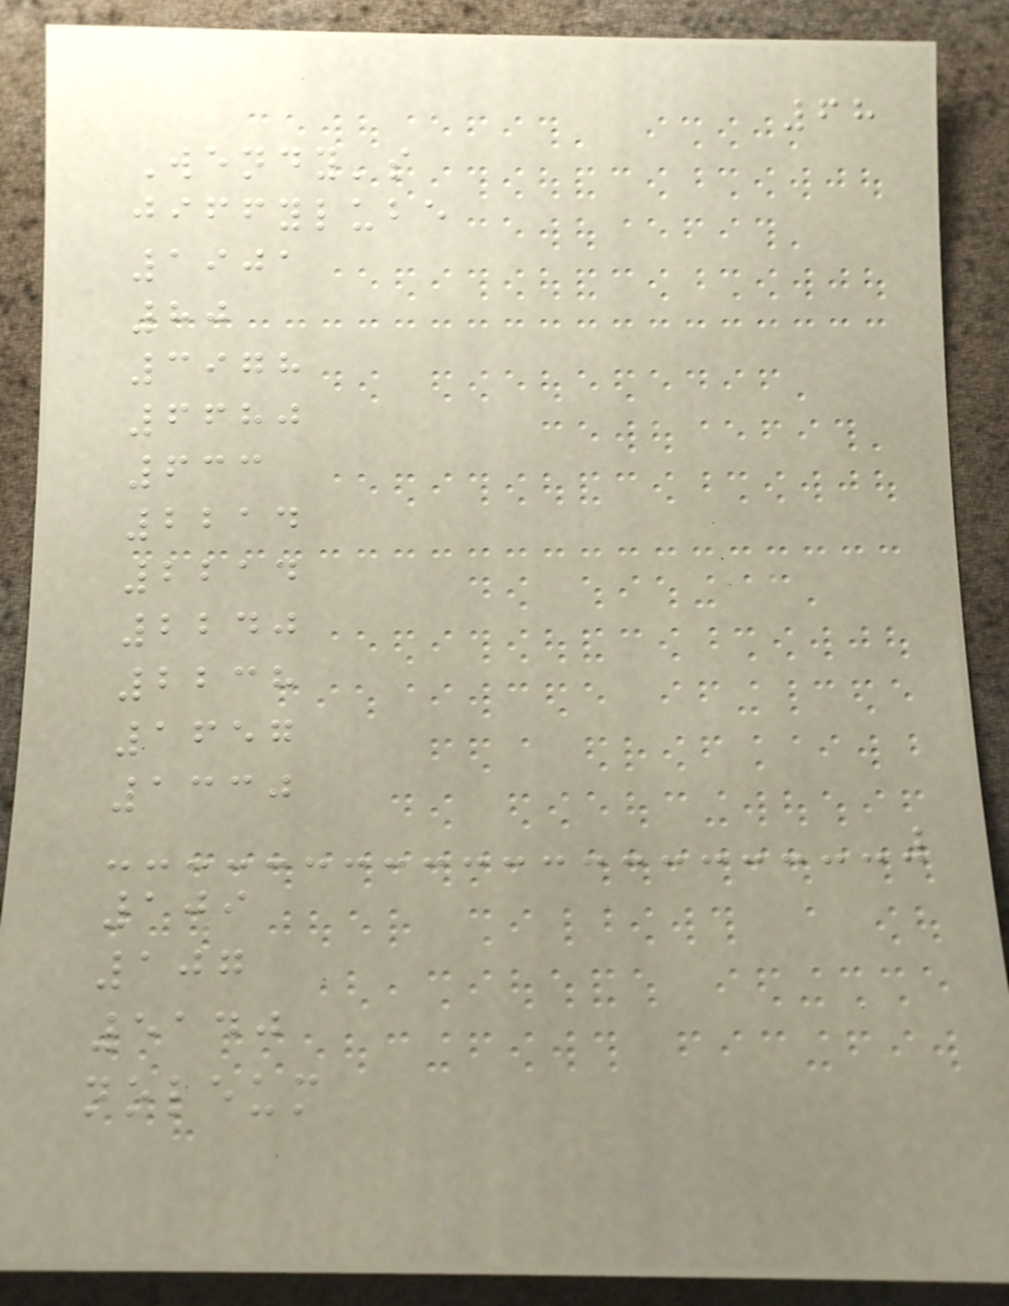68
Wendy's
jiffylube
1901
80
3978
6680
633
2214
2214
2240
2238
1657
1330
109
107
5140
noleum
